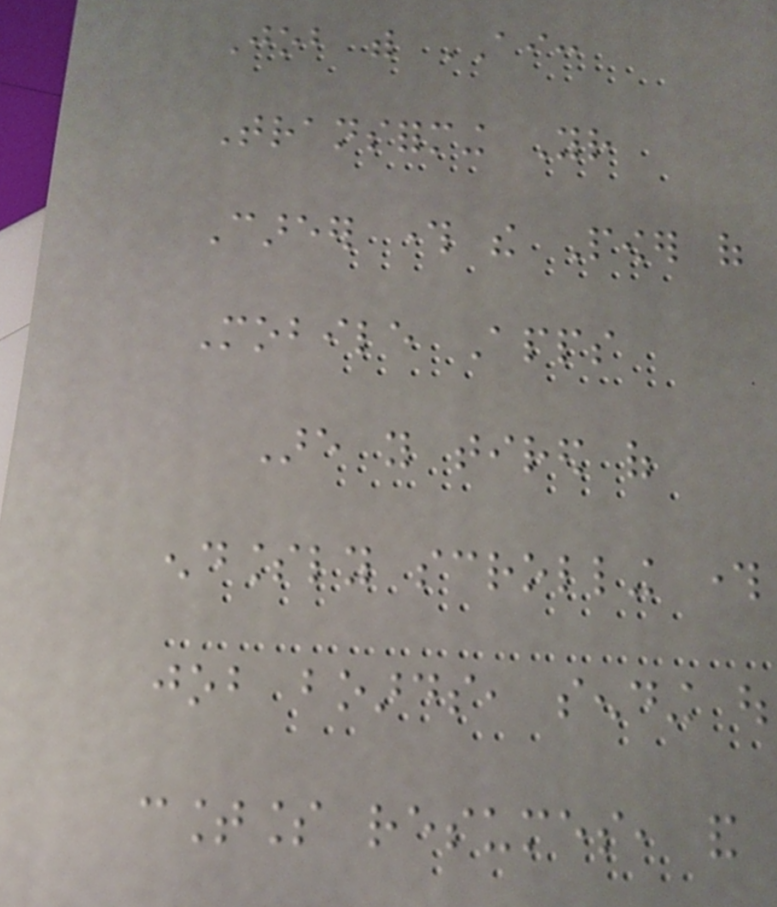Job with AI:
Transforming Your
Career through the Power of
Mobile Apps
Are you tired of
endlessly scrolling through
job boards, sending out
countless resumes, and
